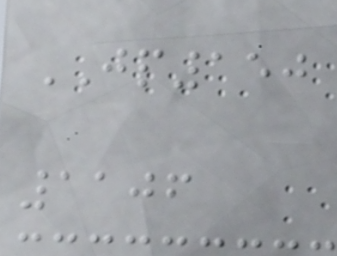JP150
1106
